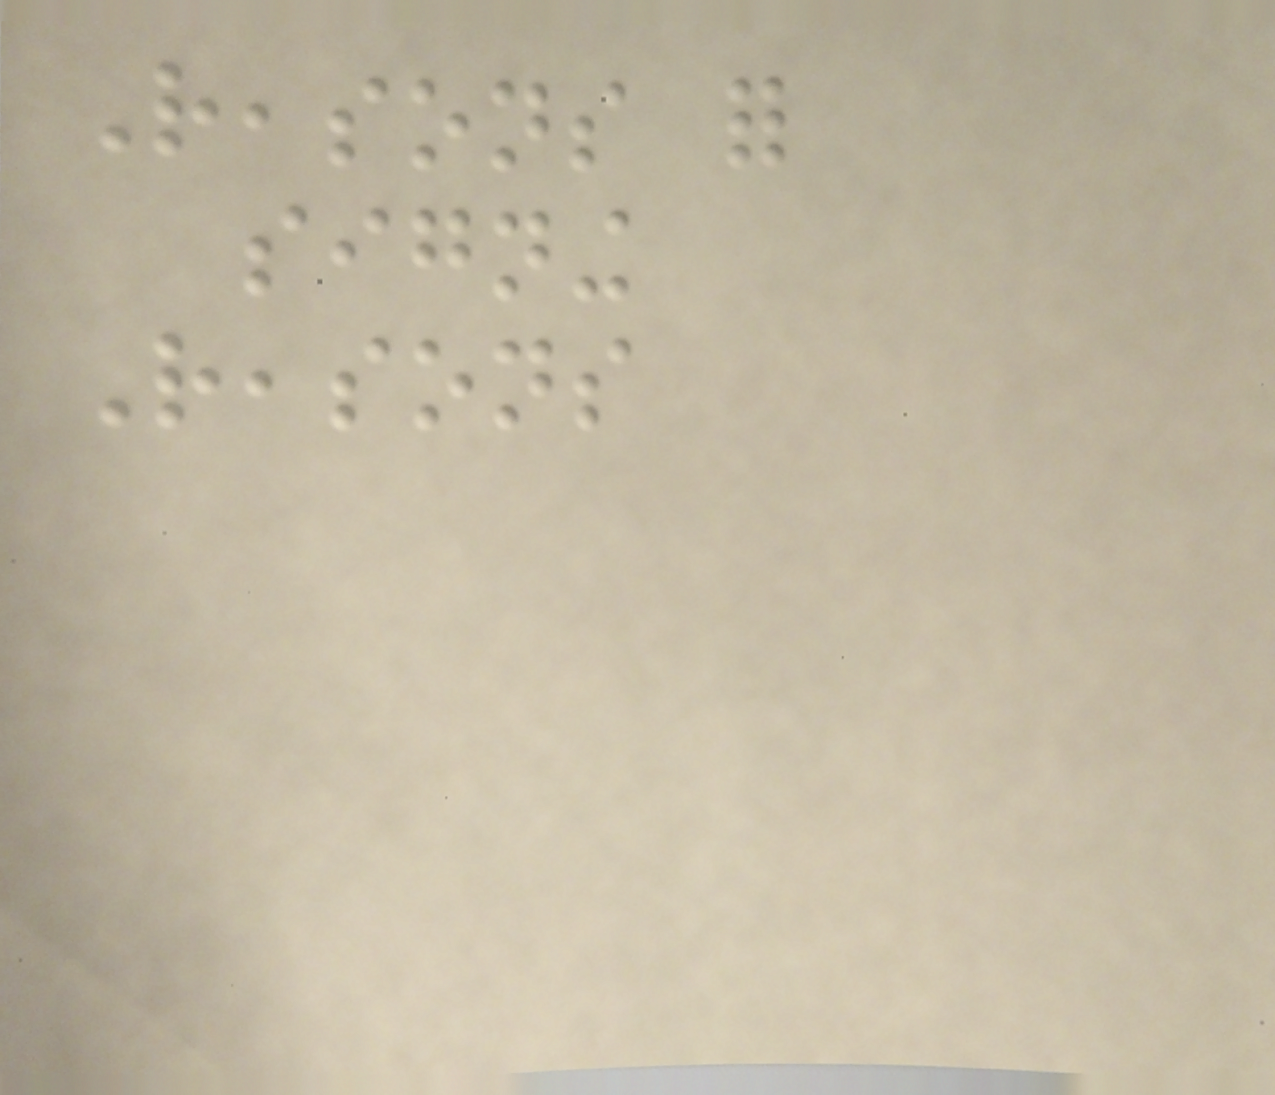Reasons for
signing
Reasons
